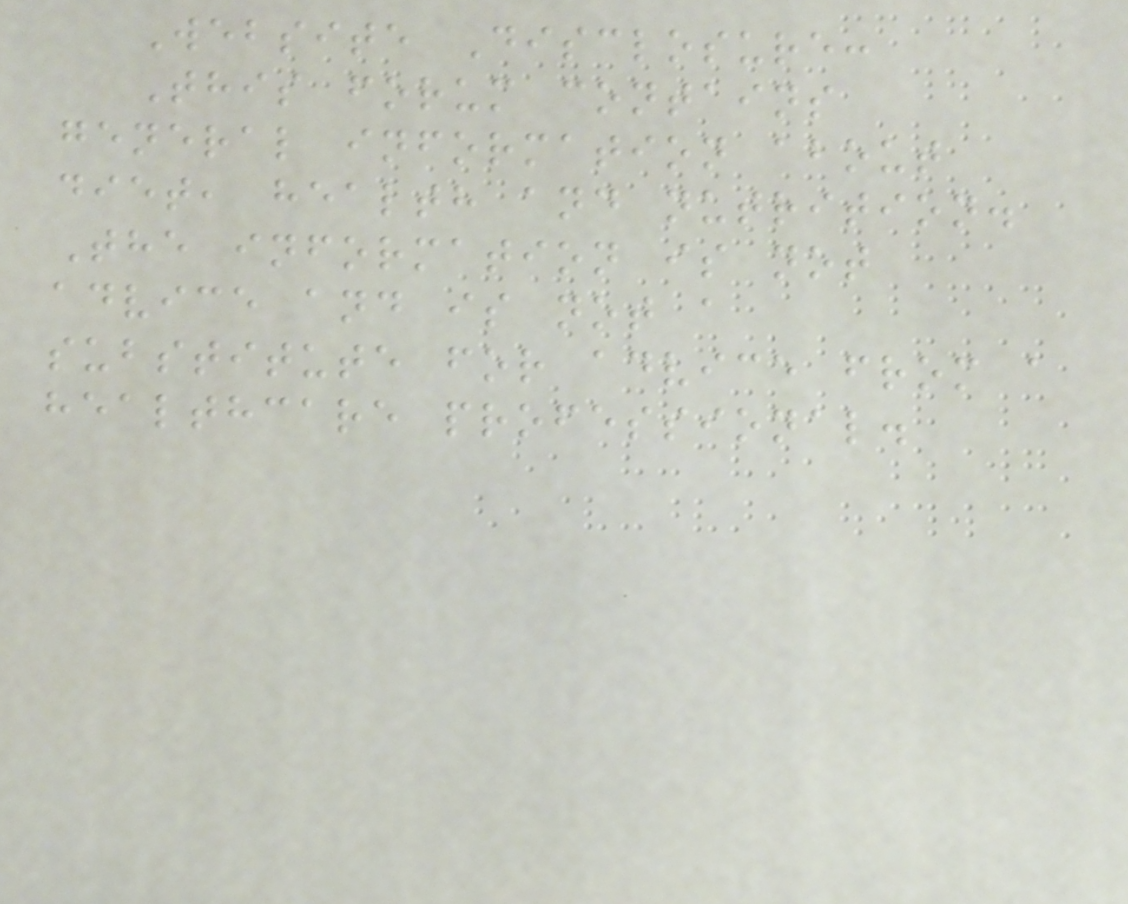Website Disclosure:
This forum contains
general information about
diet, health and nutrition.
The information is not
advice and is not a
substitute for advice from a
healthcare professional.
